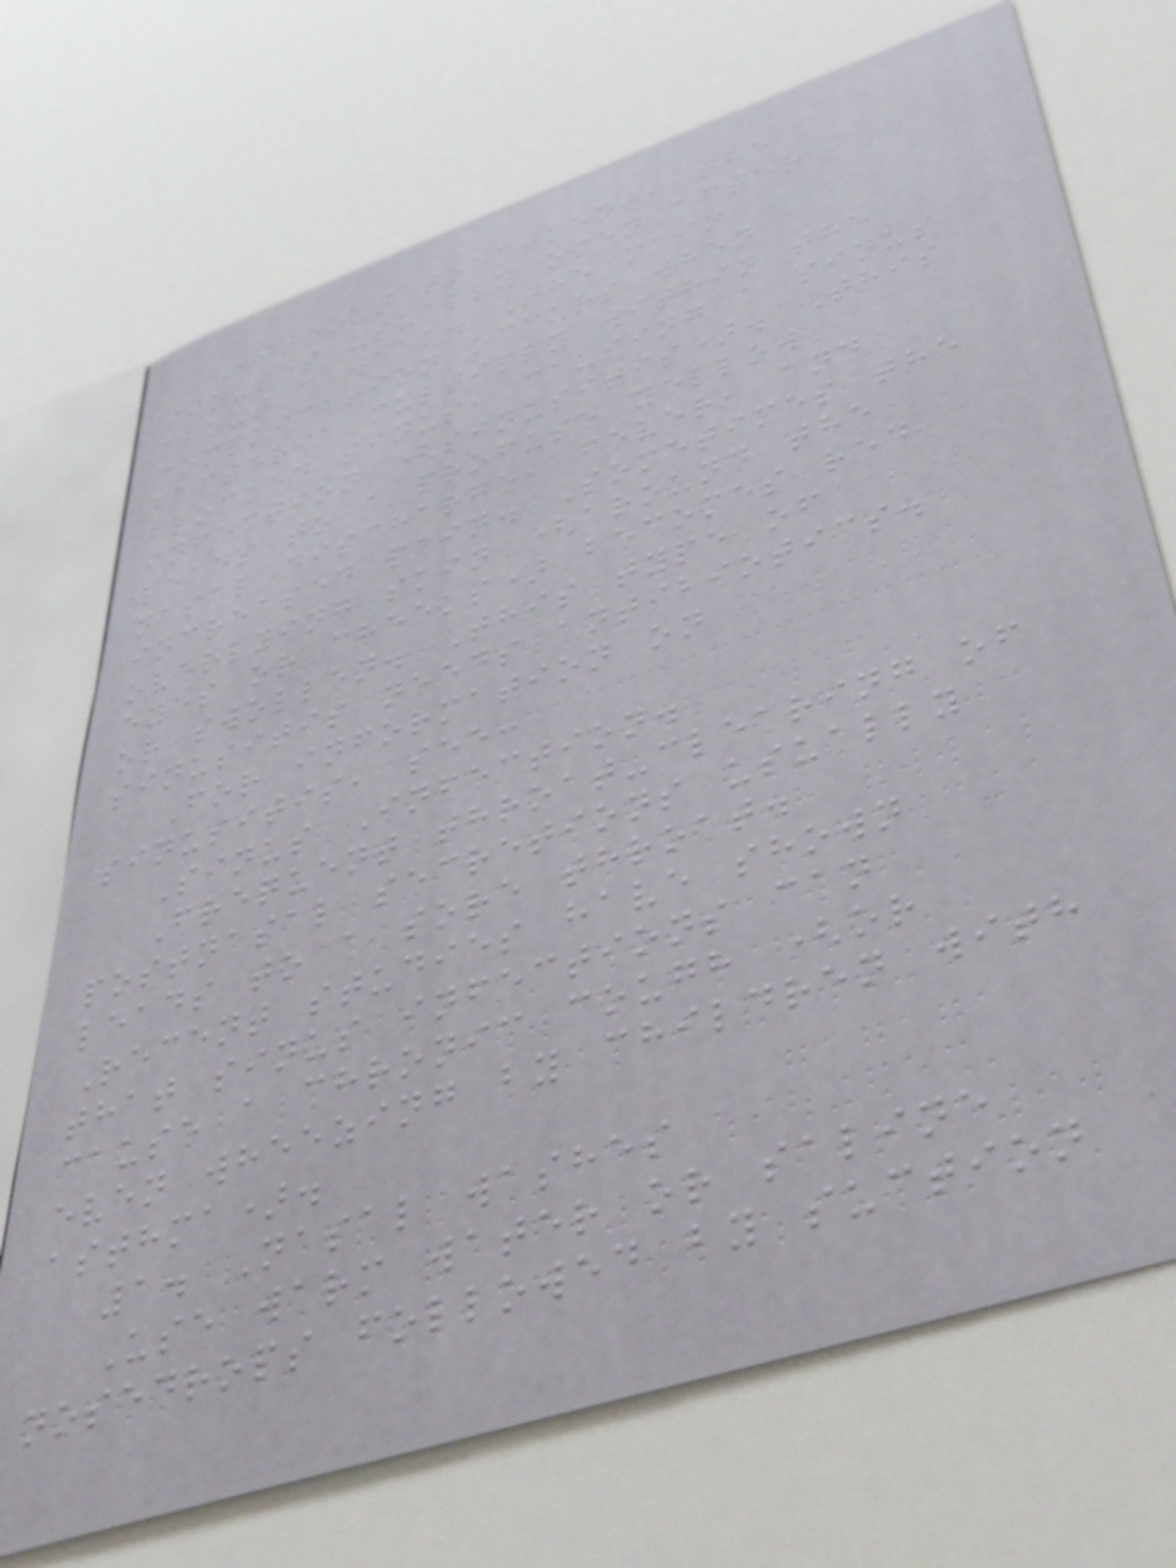Without treatment, the
sinuses usually open after
about a week. The main
complication occurs when
bacteria multiply within the
blocked sinus, causing a sinus
infection (sinusitis). This
leads to a profuse yellow
nasal discharge, fever, and
increased pain. Sometimes the
overlying skin (around the
eyes or cheeks) becomes red
or swollen. This type of
sinusitis needs antibiotics.
For information on
sinusitis, see:
Sinus Infection.
Frequent throat-clearing of
postnasal secretions usually
leads to a sore throat.
Recent studies have shown
that sinus infections can
cause a chronic cough (or
even wheezing by children with
asthma).
1. Nasal washes
Use warm water or saline
nosedrops followed by suction
